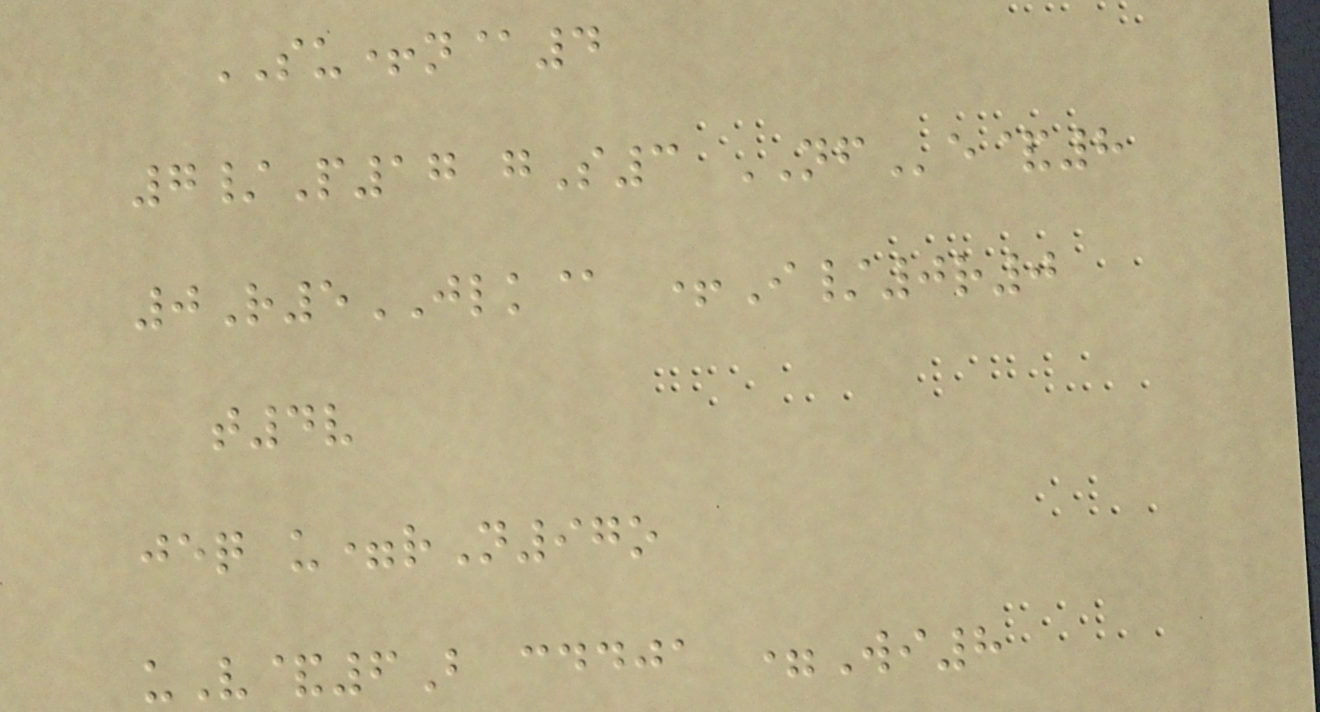SU+n@4
7/P17 gS3 NFe&8
0R5JLK@ +I/0r0
t4v
jeq u=rN97o
uV&6B cddja =Wi8
